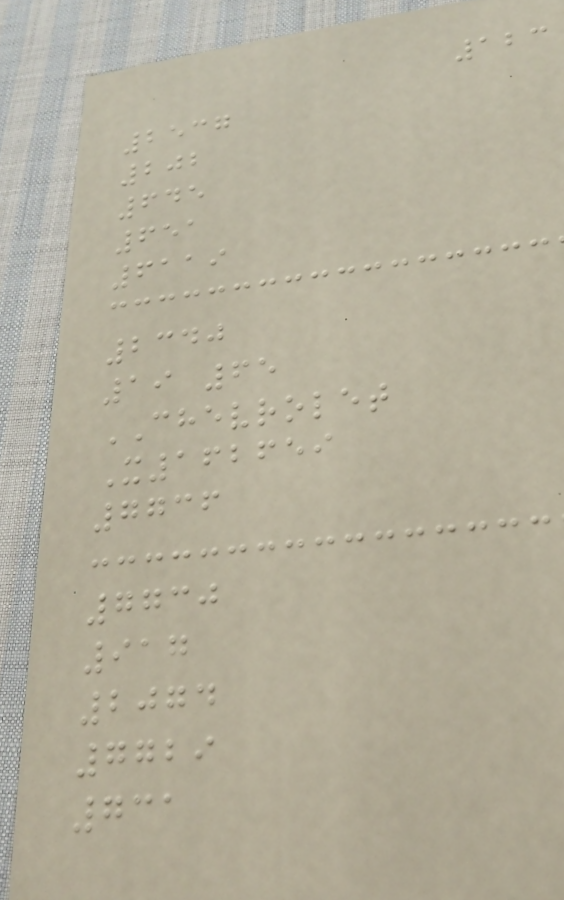123
2537
202
645
651
6119
2340
19 65
CHEVROLET
X162659
7736
7730
917
2074
7729
731
